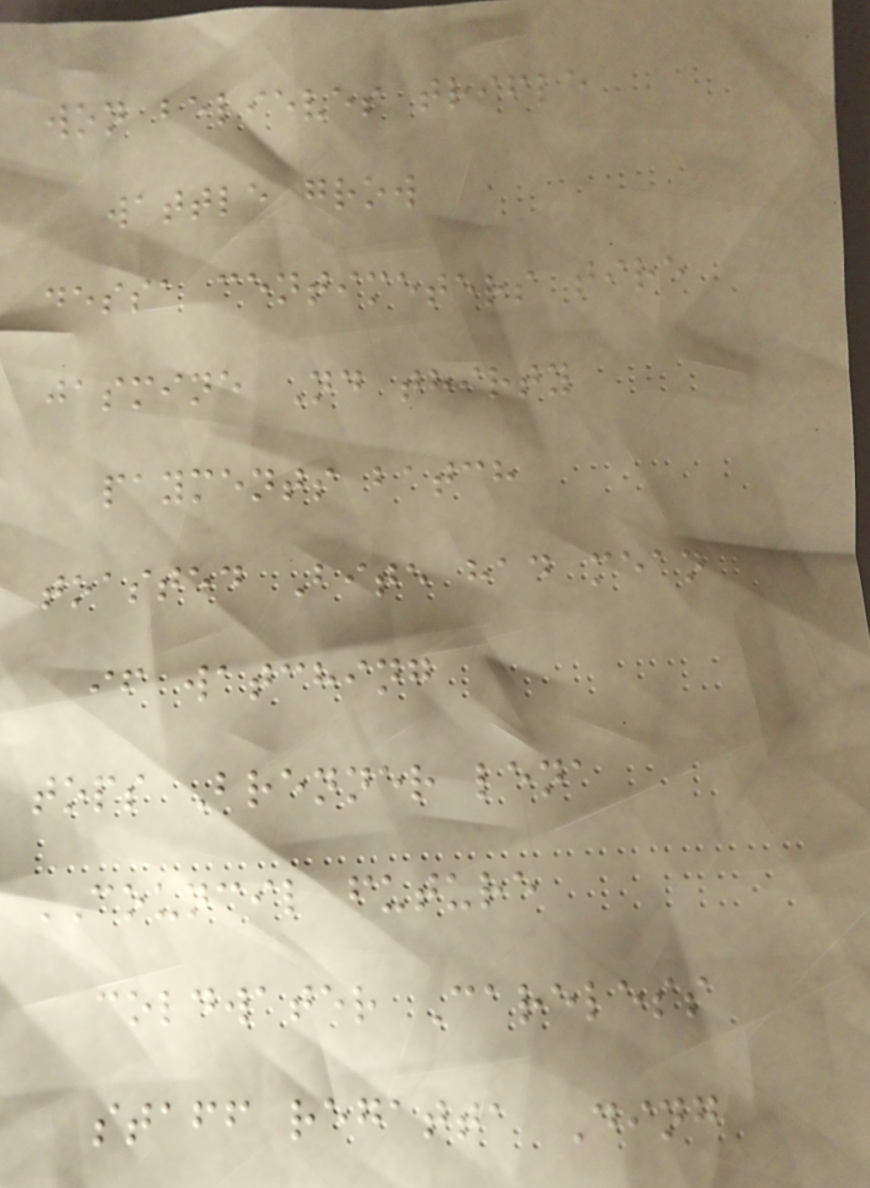won believes trifle
wattle grow
dessa centimeters tire
jasmine Nd thirty
payments batch
toasted Bite had mean
if watching
tops Brenner lena
COUNCIL future
coldwater Careless
staff regatta Ding
